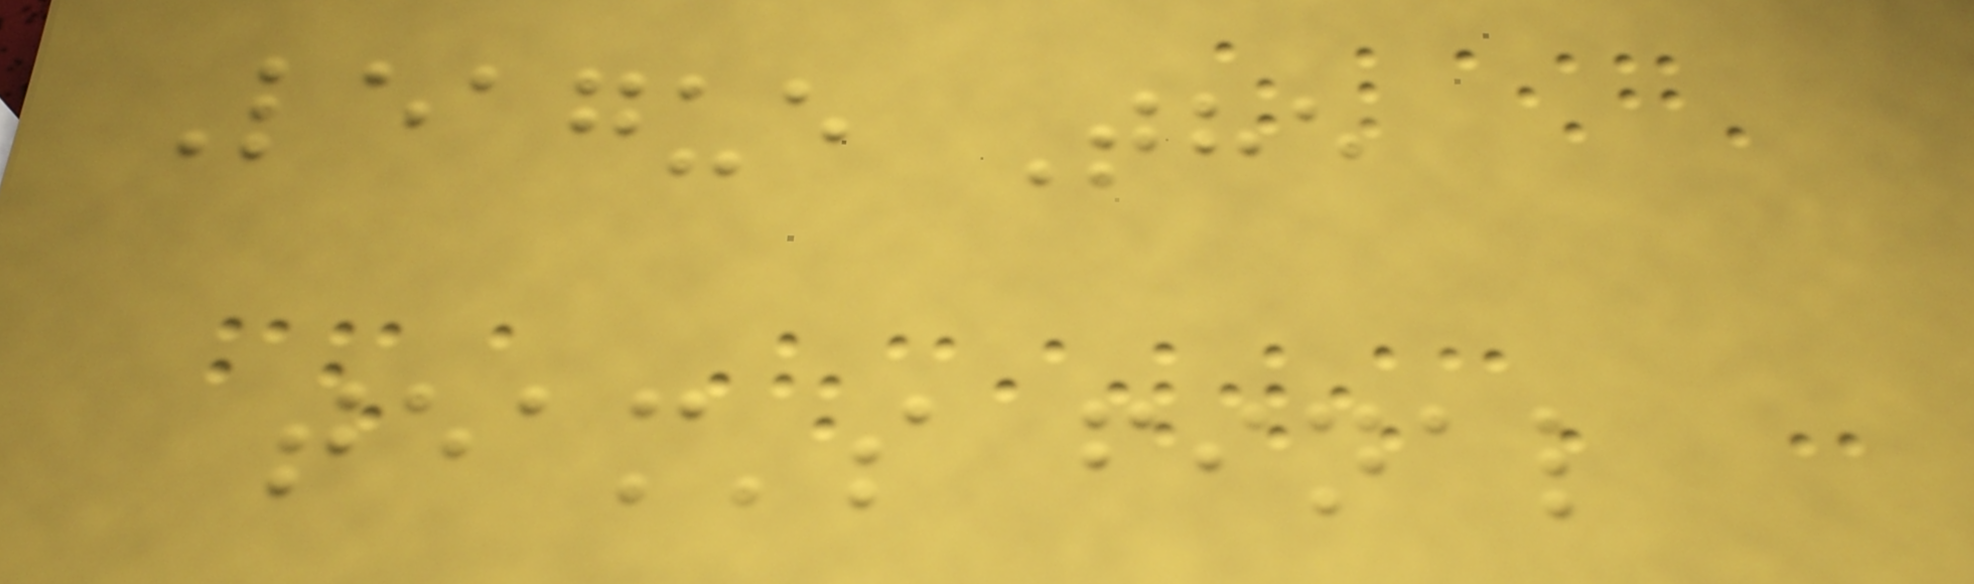League The
team's final
